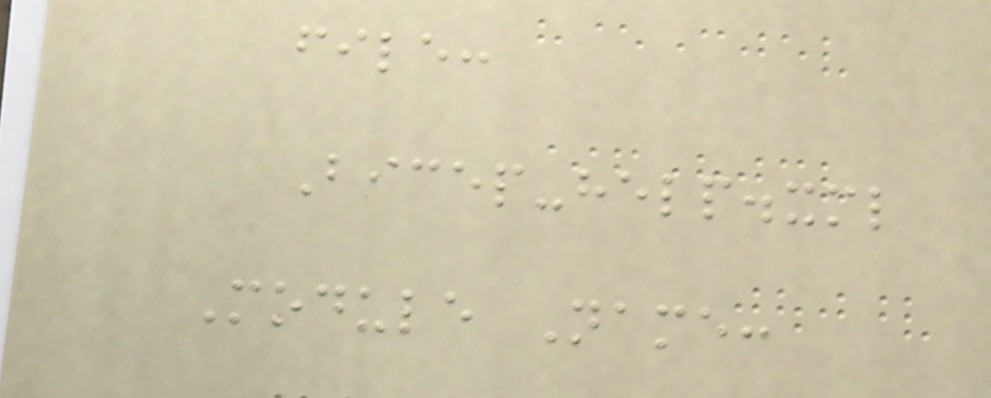file:
Bicep-help.xml
Module Name:
